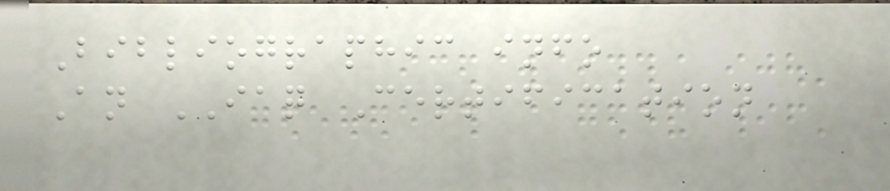Bibliographic info
An IAQ Certification
